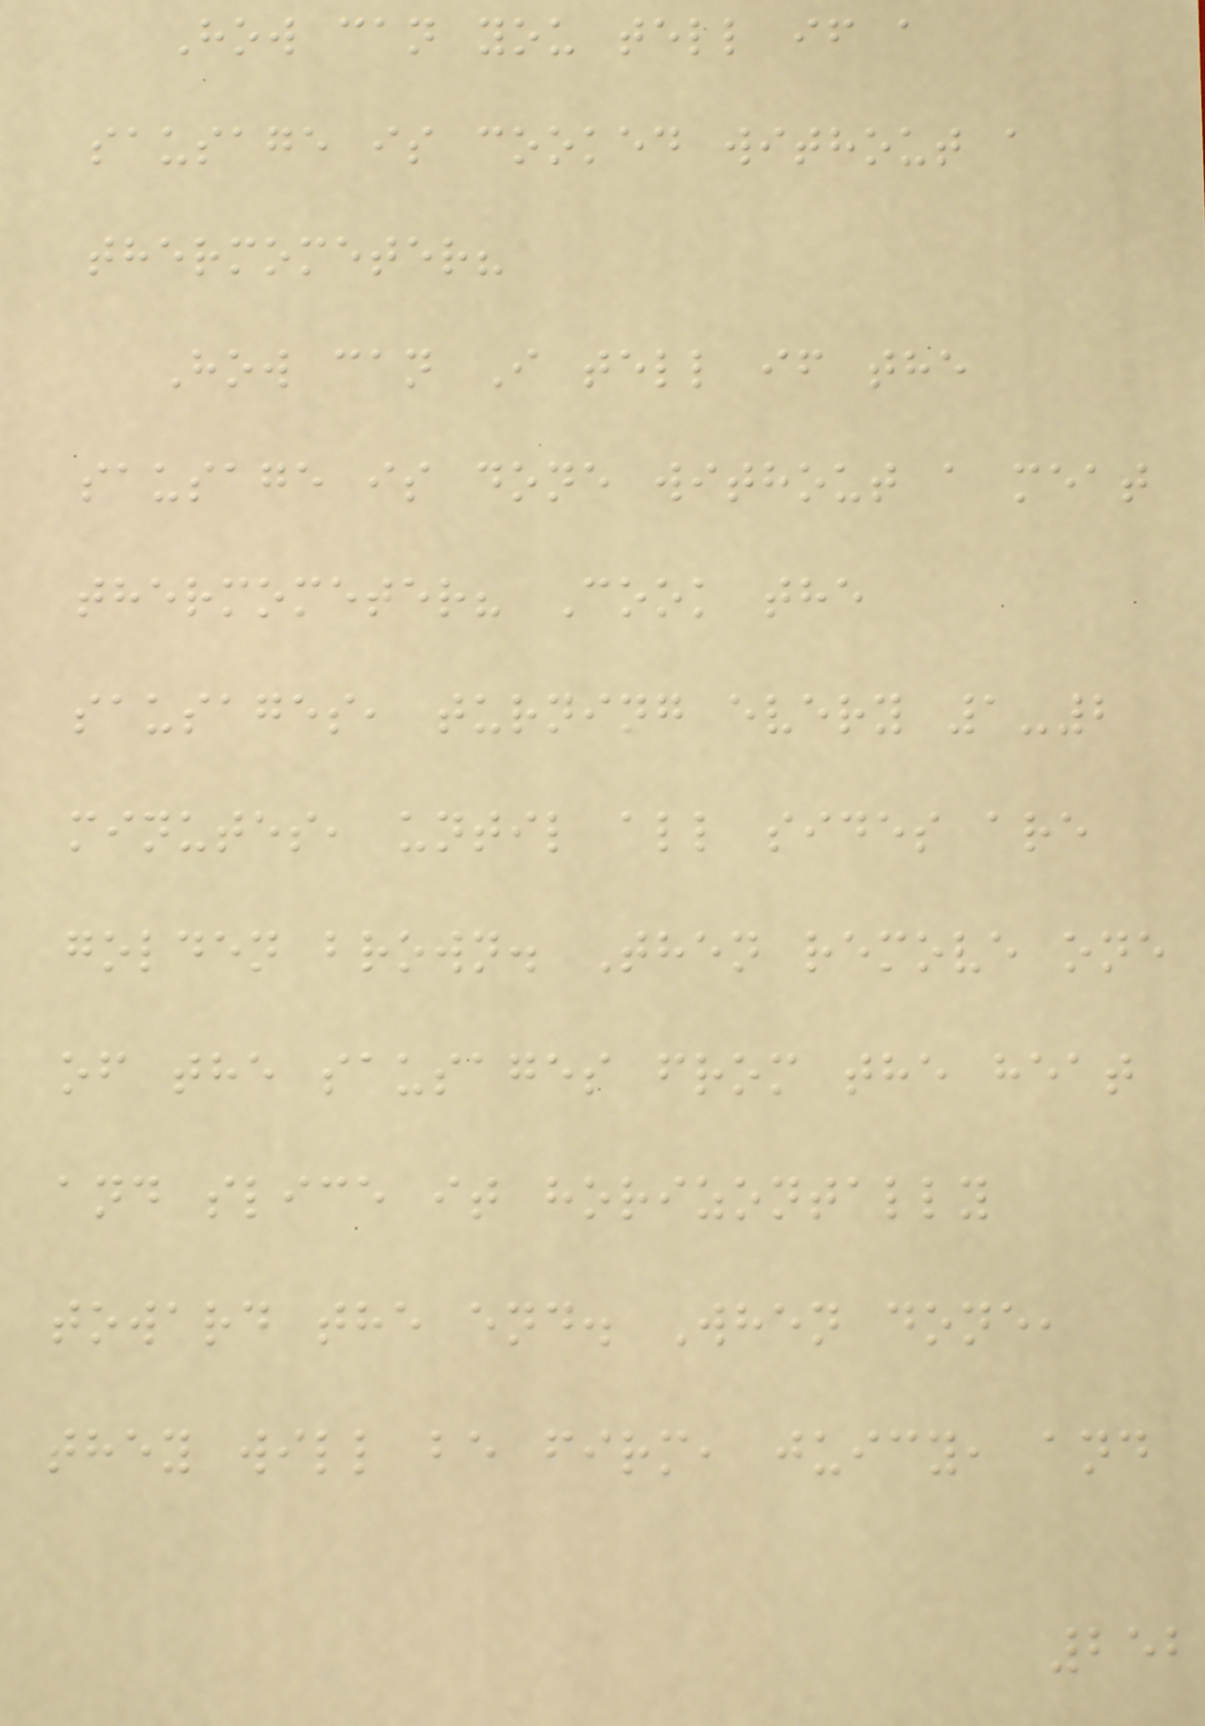How can you tell if a
sausage is cooked without a
thermometer?
How can I tell if the
sausage is done without a meat
thermometer? Cook the
sausages, turning every 1-2
minutes, until all sides are
golden brown. Then remove one
of the sausages from the heat
and slice it horizontally
toward the end. When done,
they will be firm, juicy, and
252
